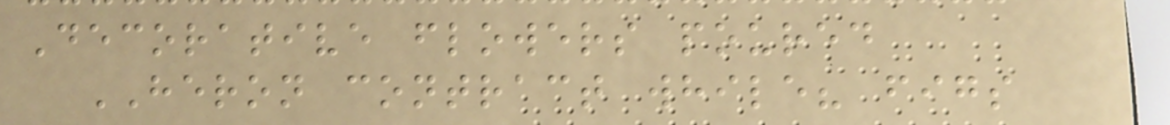Decorative flowers poured
HERON contract while? figs
